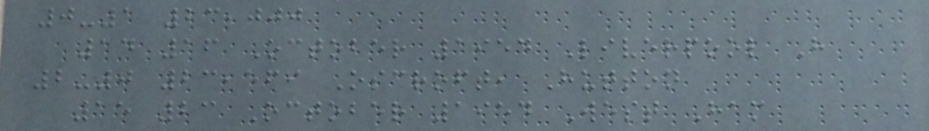0-1 23,000
14 16 October 1954 Liverpool H
2-0 23,569 Oscroft, Hutton
15 23 October 1954 West Ham
